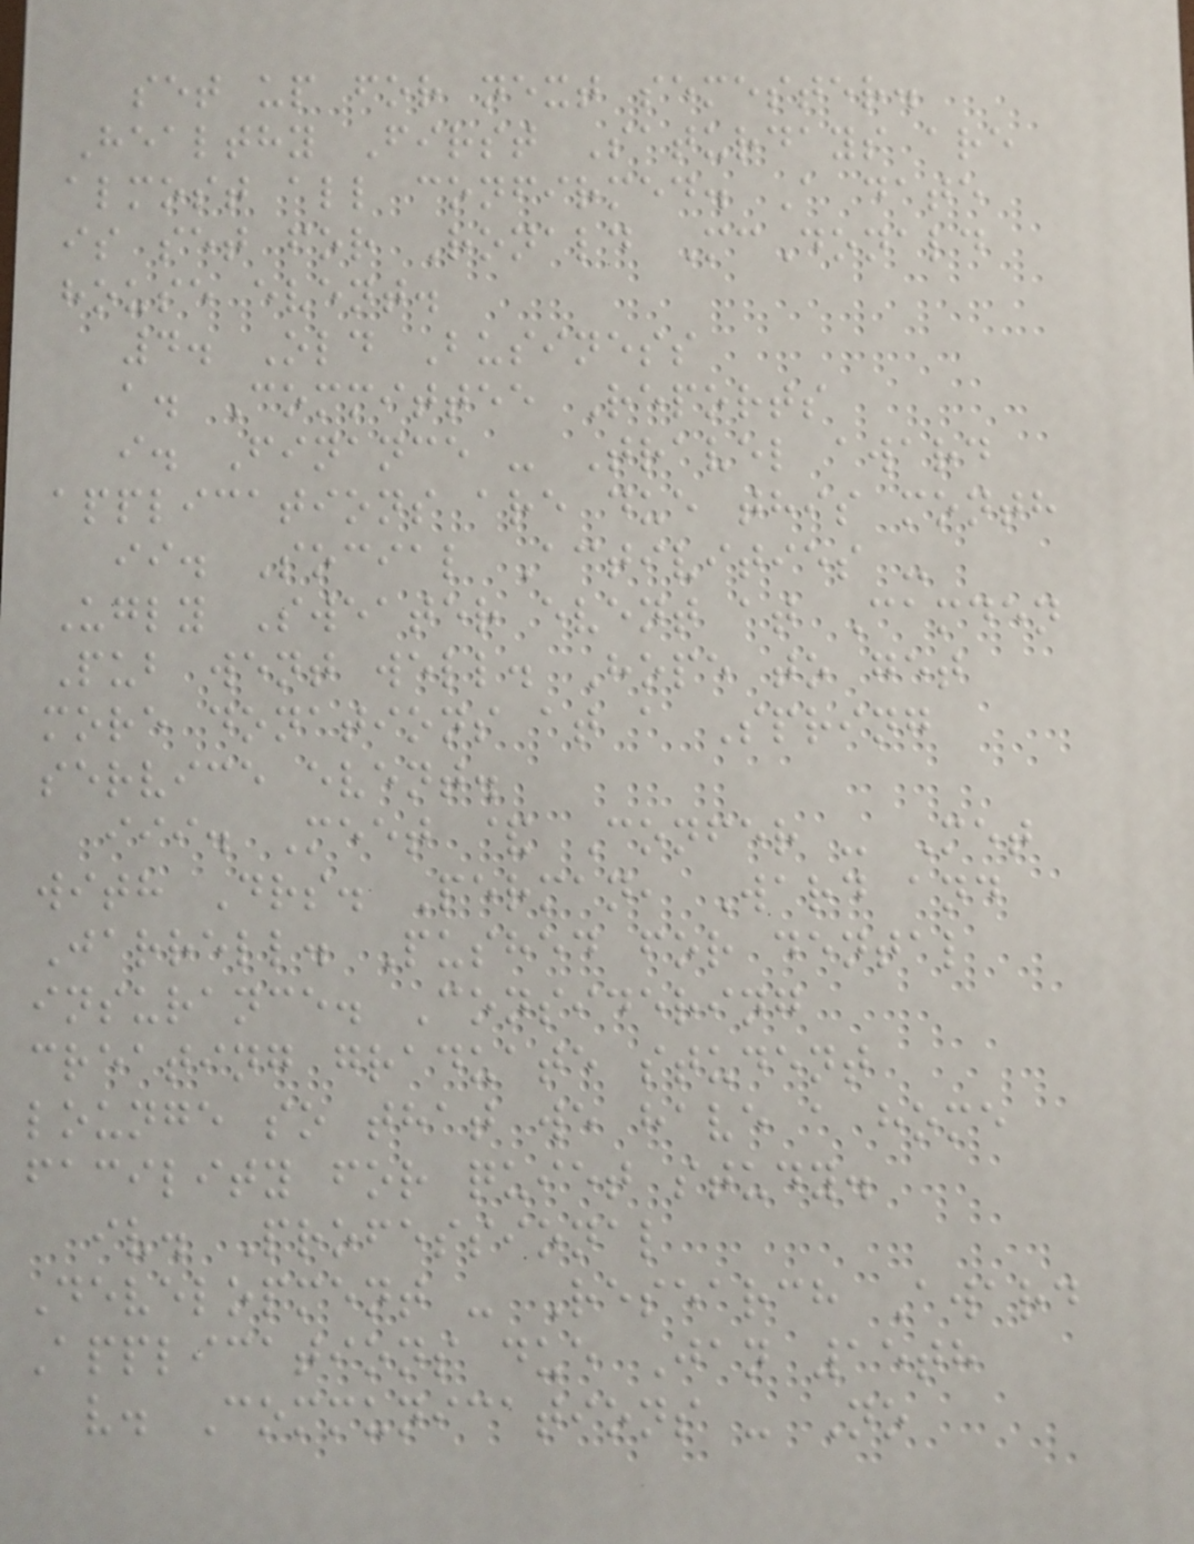set up for next semester.
Healthy First Saturdays are
almost all confirmed. A date
is set for Ronald McDonald
house event.
4. Old Business
a. Committee Reports
i. Finance - Travel award
applications are due this month
ii. Social Activities -
Ugly Sweater event at Camden
Pub went well. Hope to get
more donations at a Spring
service event.
iii. Meet & Confer - Met
with Drs. Perman, Ward and
Jarrell. Pushed for dental
insurance. Considering
creating graduate student
lounge so that we have a home
facility for quiet study.
iv. Professional
Development - Research Award
Applications due Jan 15th
v. Communications - No
